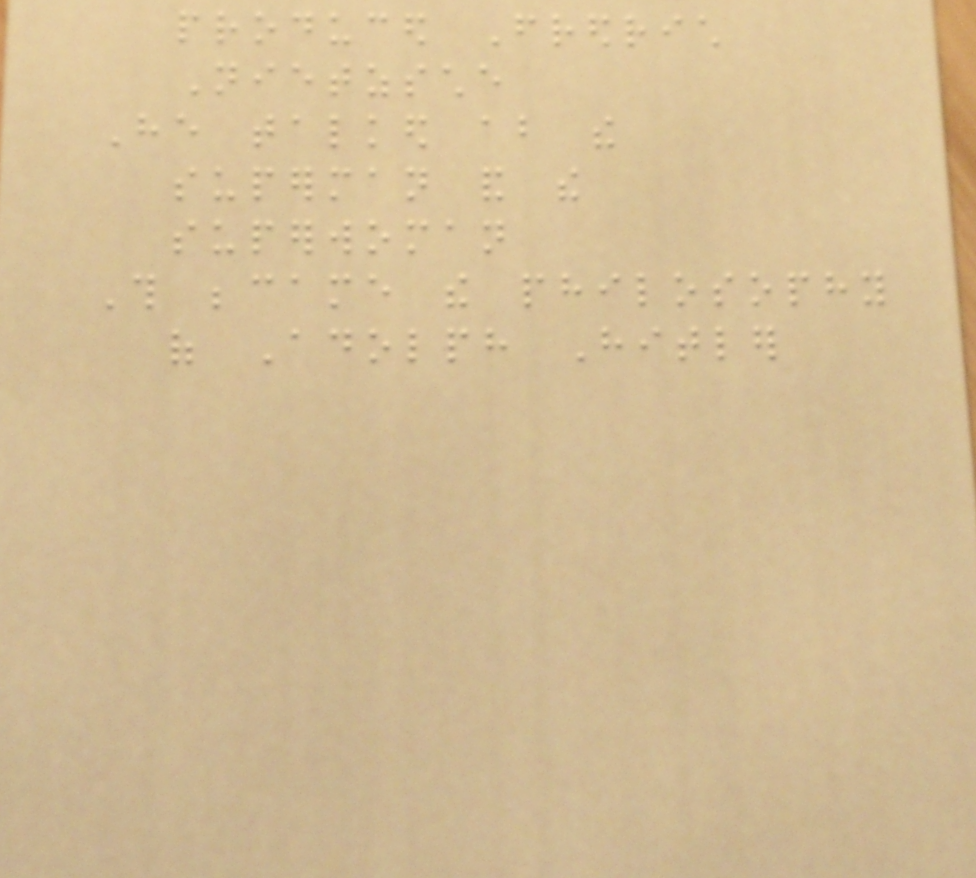produced Fredrich
Nietzsche
He talked about the
superman and the
superwoman
This became the philosophy
of Adolph Hitler
